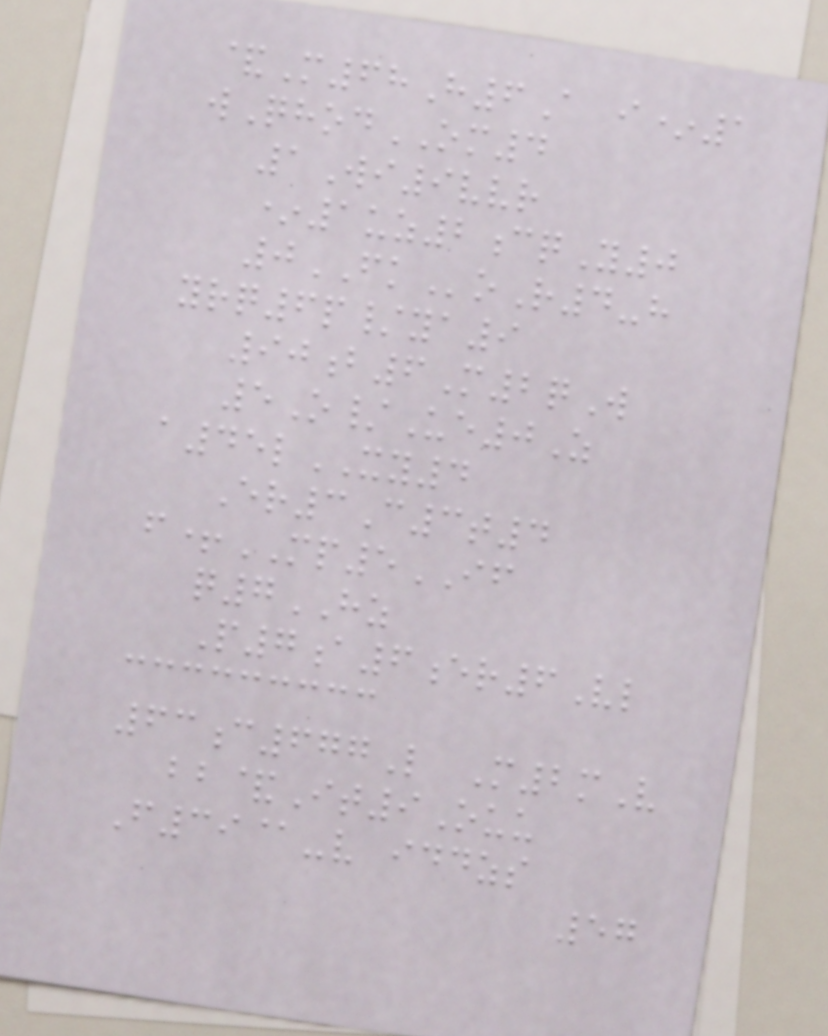&M68H6A i*1
wQhodOM4
1Wi9vvr
*1uz2cqY0
0FKoR4-h
yrq6p/ya9
90b6M2qW
5O/Ue0Z
a45lXY4
Er3C3t4
f+MP5IF
q7HZ
P7a6er6Vl
63c677L M2mV
bb&It9Ouu
F39@-v iddzs
57
